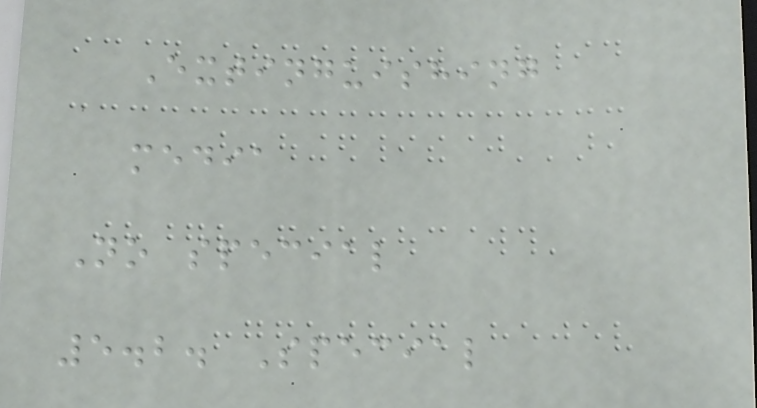Extinguishing
media
No special
5.2. Special
